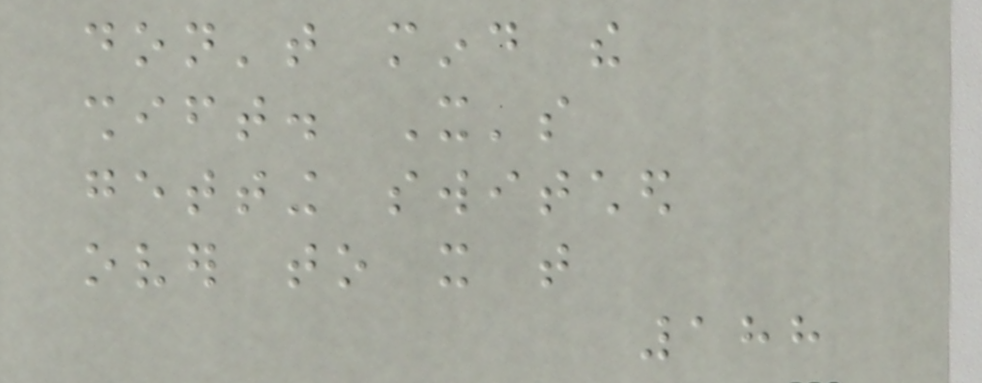don't mind the
shift. It's
getting switched
over to it that
188
